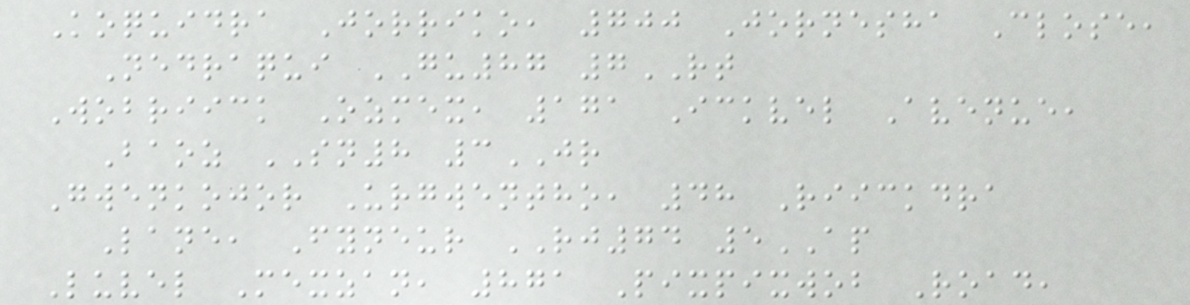Koquidra Jorriko, 700 Jornesha Close,
Nedraqui GU87 7RT
Wobriick Ozmex, 171 Ickvel Avenue,
Baoz SN8 3JR
Gwenkojor Urgwentho, 48 Riickdra
Lane, Fyneur RJ74 5AP
Luvel Mexzan, 871 Pixpixwob Road,
